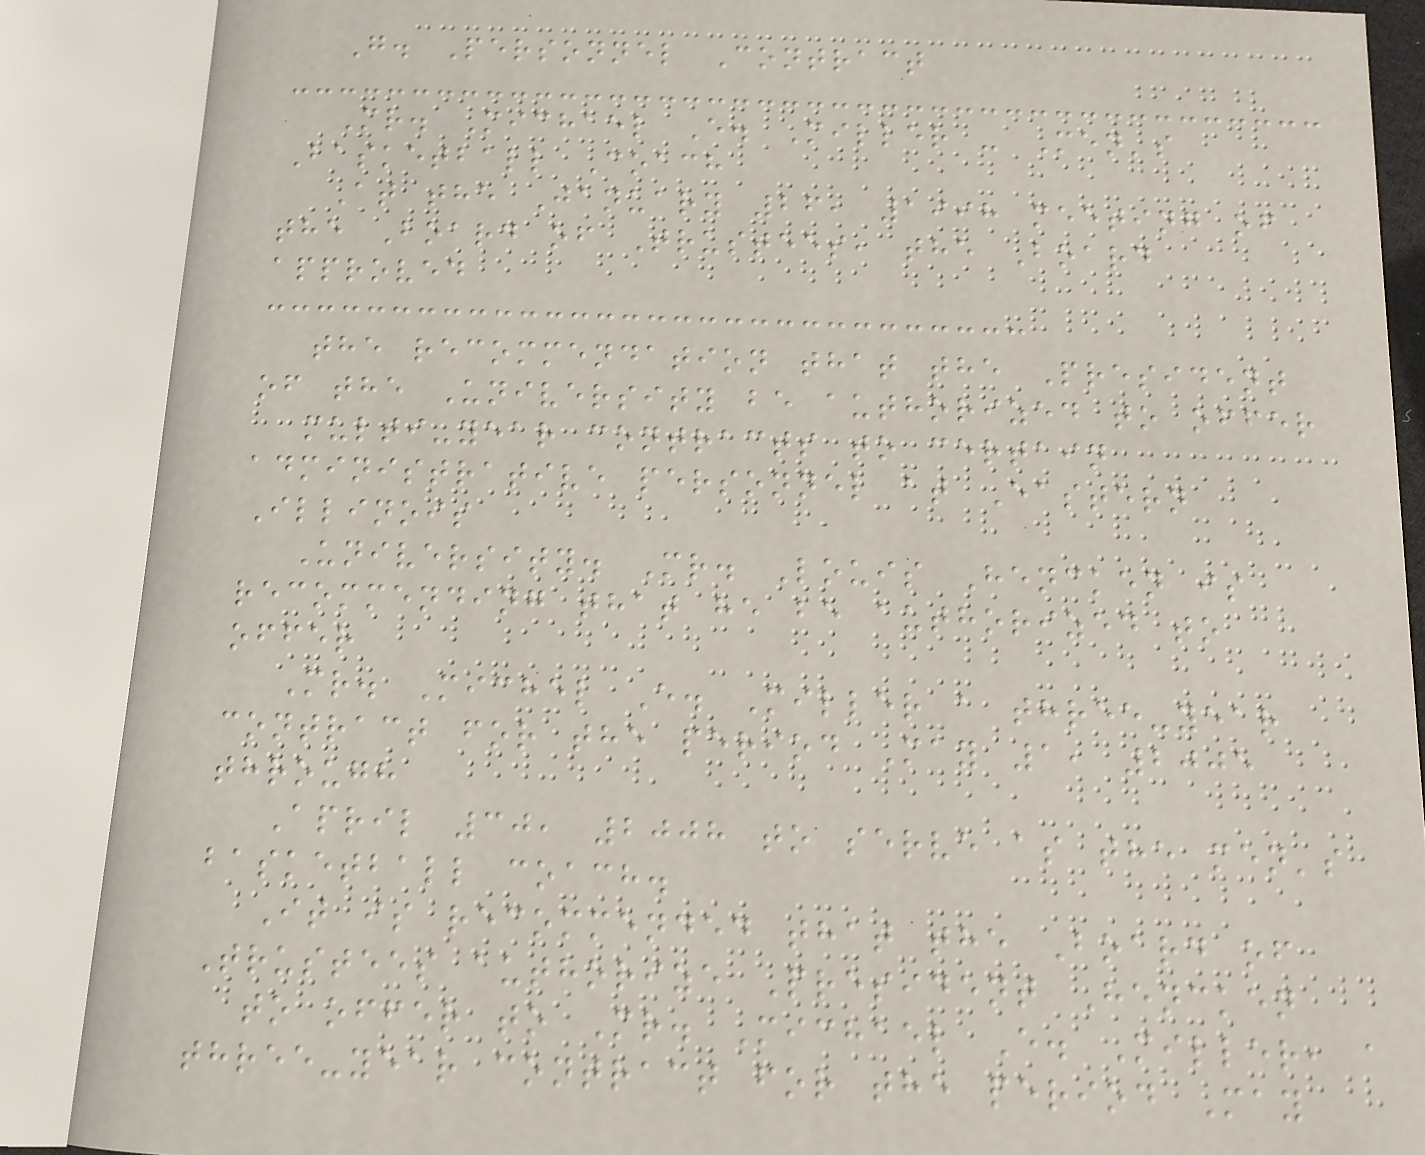G. Personnel Contract
Mr. Michael E. Miller - Men's
Basketball Coach
At the January 26, 1998 meeting of
the Board of Trustees, the Board
approved
the recommendation that the President
of the University be authorized to offer
multi-year contracts to certain
administrative personnel at Eastern
Illinois
University. Mr. Louis Hencken is
recommending that he be authorized to
offer
Mr. Michel E. Miller a three-year
contract for the period May 1, 2005
through
April 30, 2008 to serve as the men's
basketball coach.
It is recommended that the Board of
Trustees authorize President Hencken
to offer to Mr. Michael E. Miller, a
three-year contract for the period May
